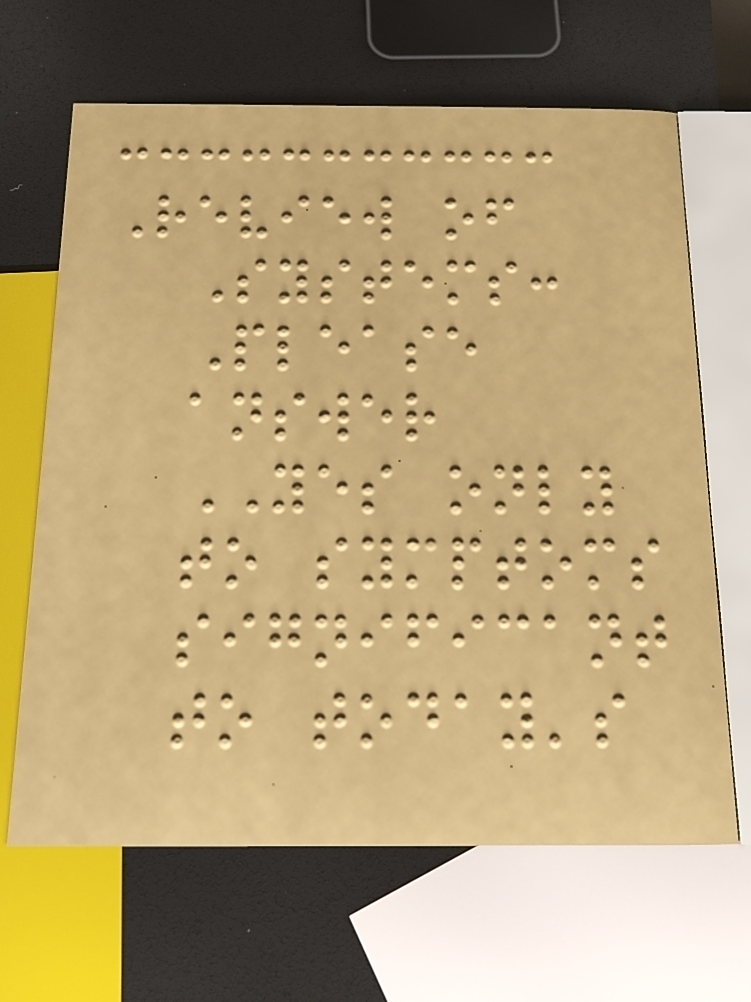Review of
Systems:
Please
answer
YES only
to symptoms
significant
to today's
